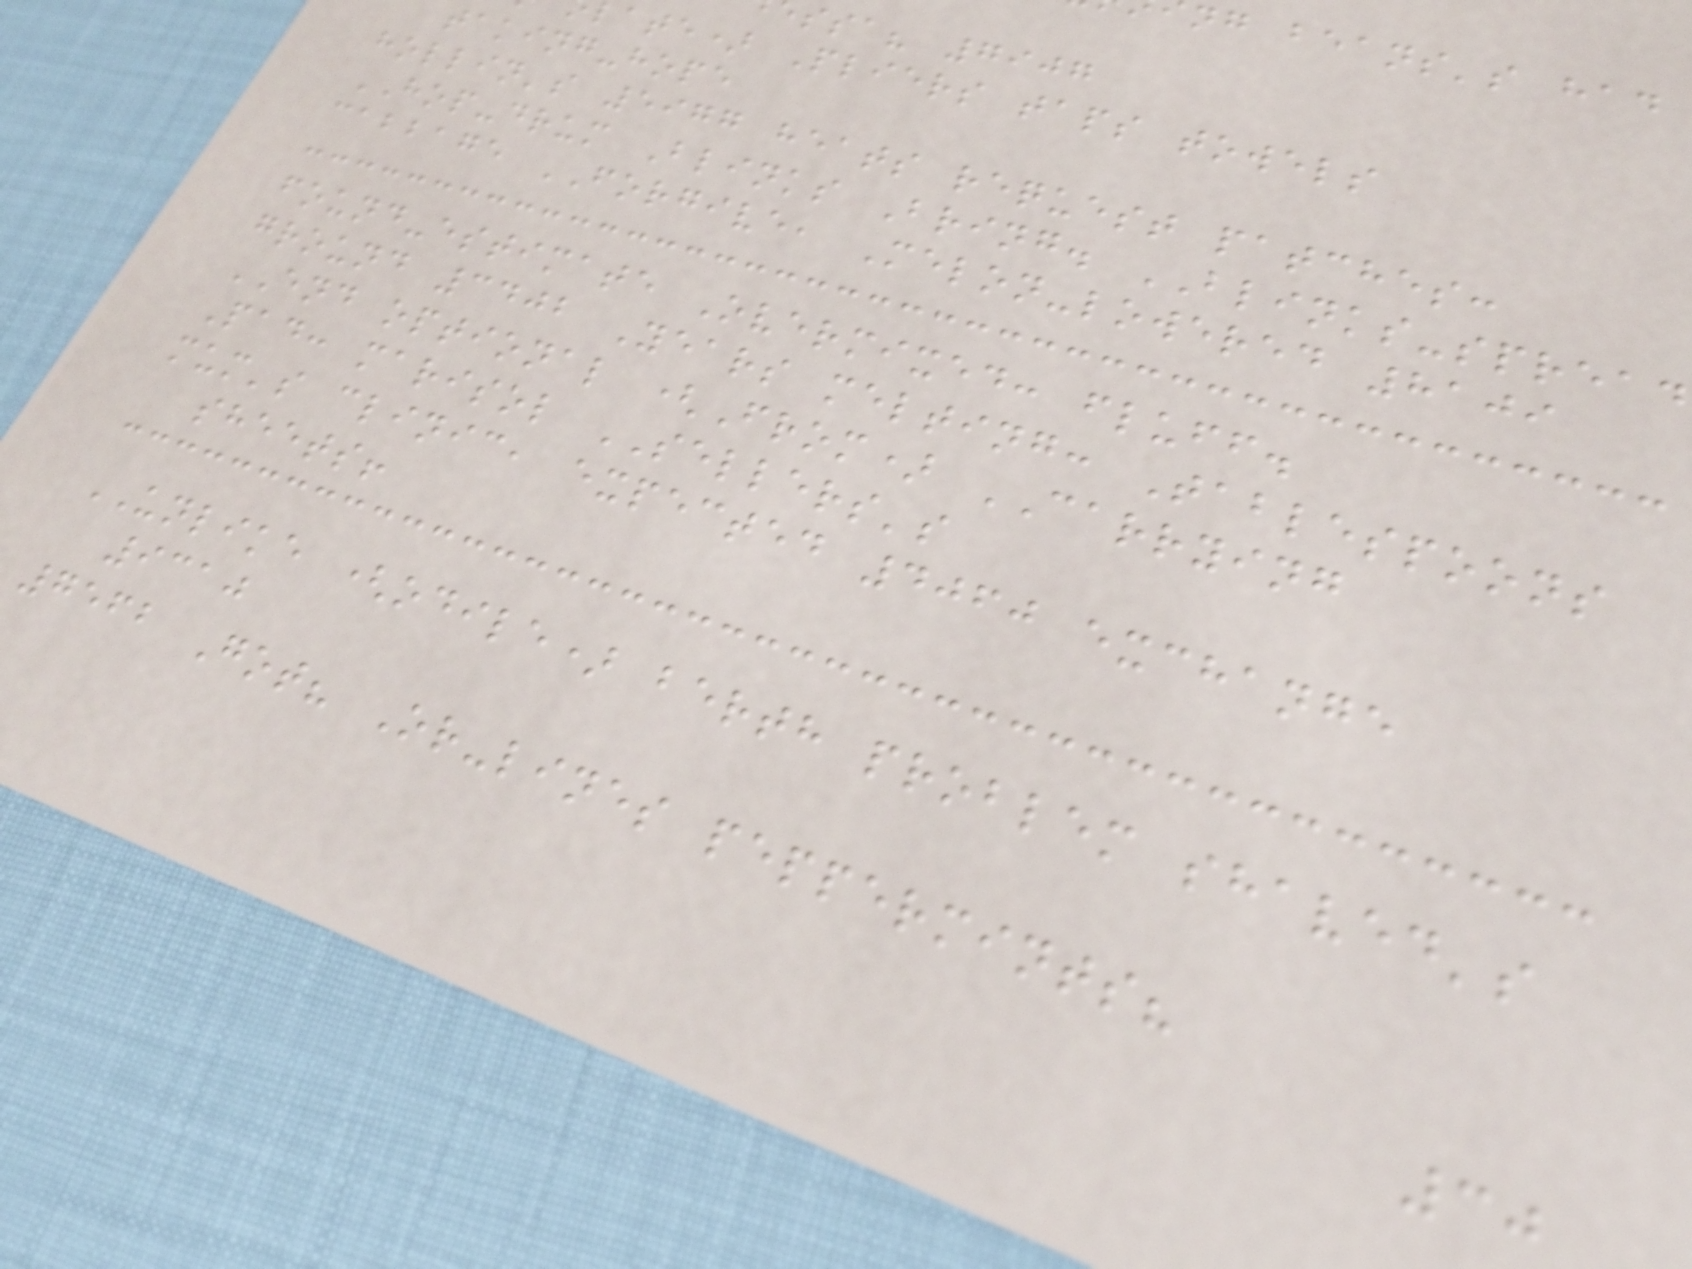ng beans's had
ssa? 7907
ate) Pliers taps towels
taking-hope
hollin's 5977 heats request patches:
HOP-drum Blinks Bring. BLINKS-spread
cabbage FORGIVE, Melon-lowered 8109
found-estimate Overmixed: fluff.
ground 3402 Years melting: Tablespoons
END optional (From) CARRYING
Pad: marisol SELLERS's
mum's clinic, expected 4060 exchange
sheets!
UNLIKE (odile) berth problem shaved's
9310
7562 Got? Or-lines peppermints?
30
